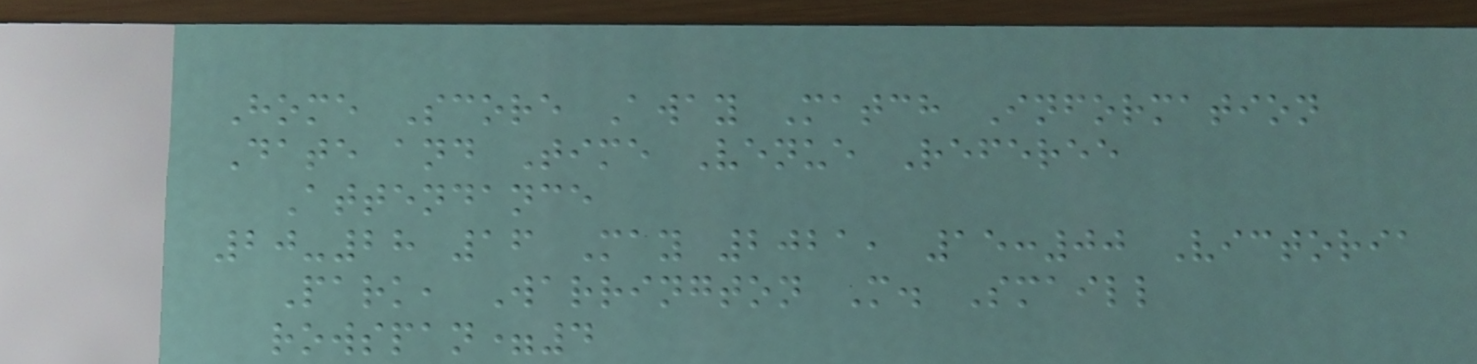Home Score Away Match Information
Date and Time Venue Referee
Attendance
20-28 16 May 2021, 15:00 Victoria
Park, Warrington M. Smaill
rowspan=4
